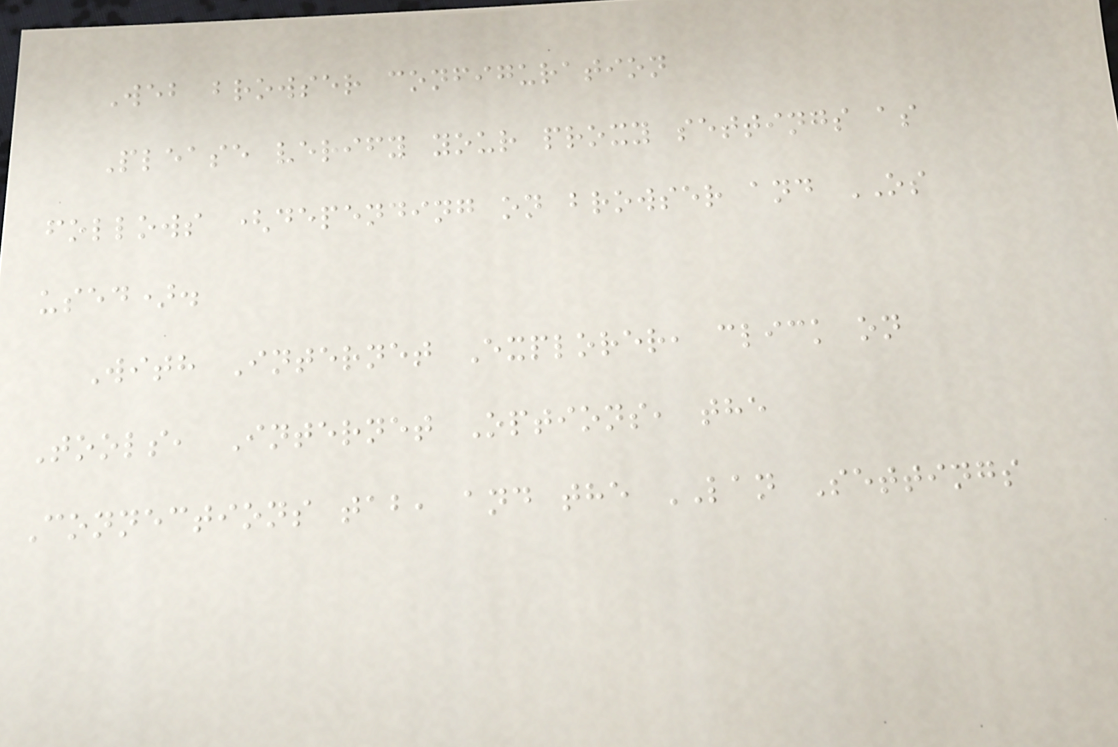Web browser configuration
Please verify your proxy settings as
follows (depending on browser and OS
used).
With Internet Explorer, click on
Tools, Internet Options, the
Connections tab, and the LAN Settings
